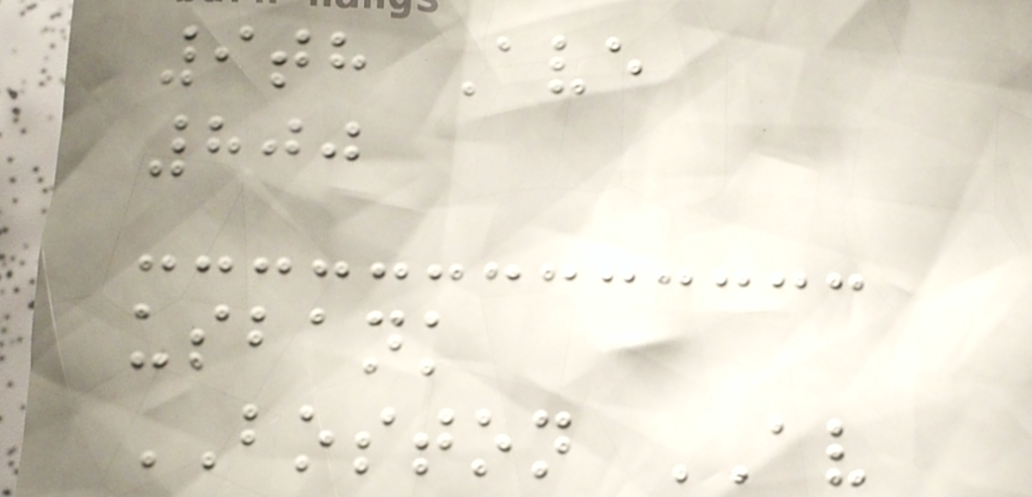9th Ave
800
usbank
BOSTON AV
